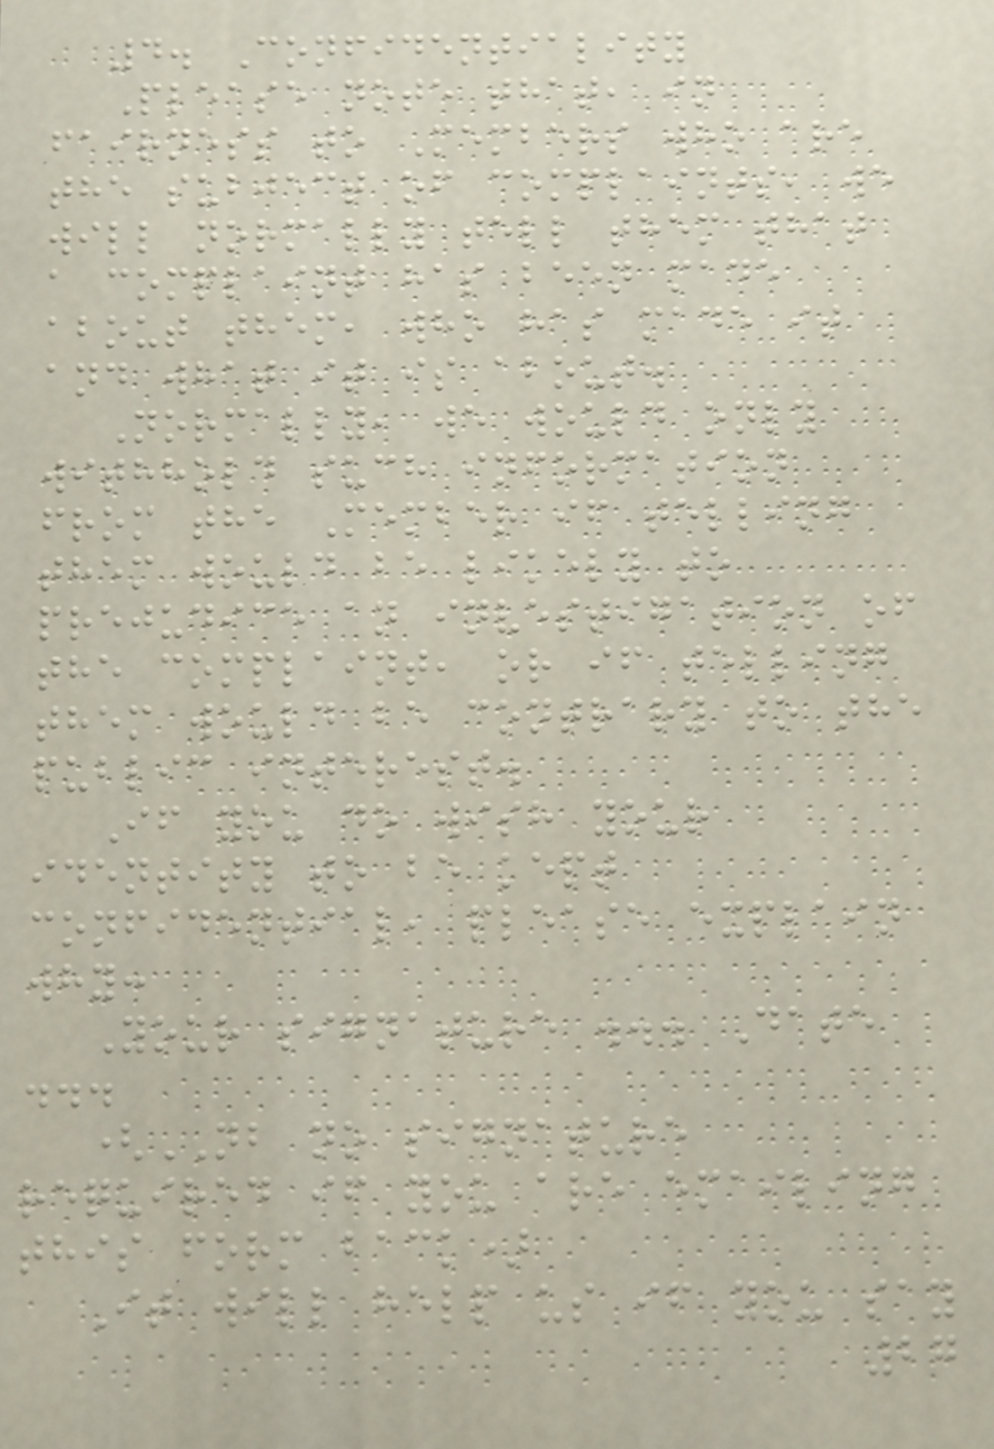4. Confidentiality
Please note that, in
fairness to Members who are
the subject of complaints, we
will normally tell them that
a complaint has been made
about them, who has made it
and what it is about.
Normally, we would only
withhold such information
from the Member if telling
them would be likely to
prejudice an investigation of
the complaint, or if telling
them would be contrary to the
public interest.
If you do wish your
identity to be kept
confidential, please explain
why:
Your signature ... Date
...
(NB no signature
required if you are emailing
this form back)
It will help us if you say
27
